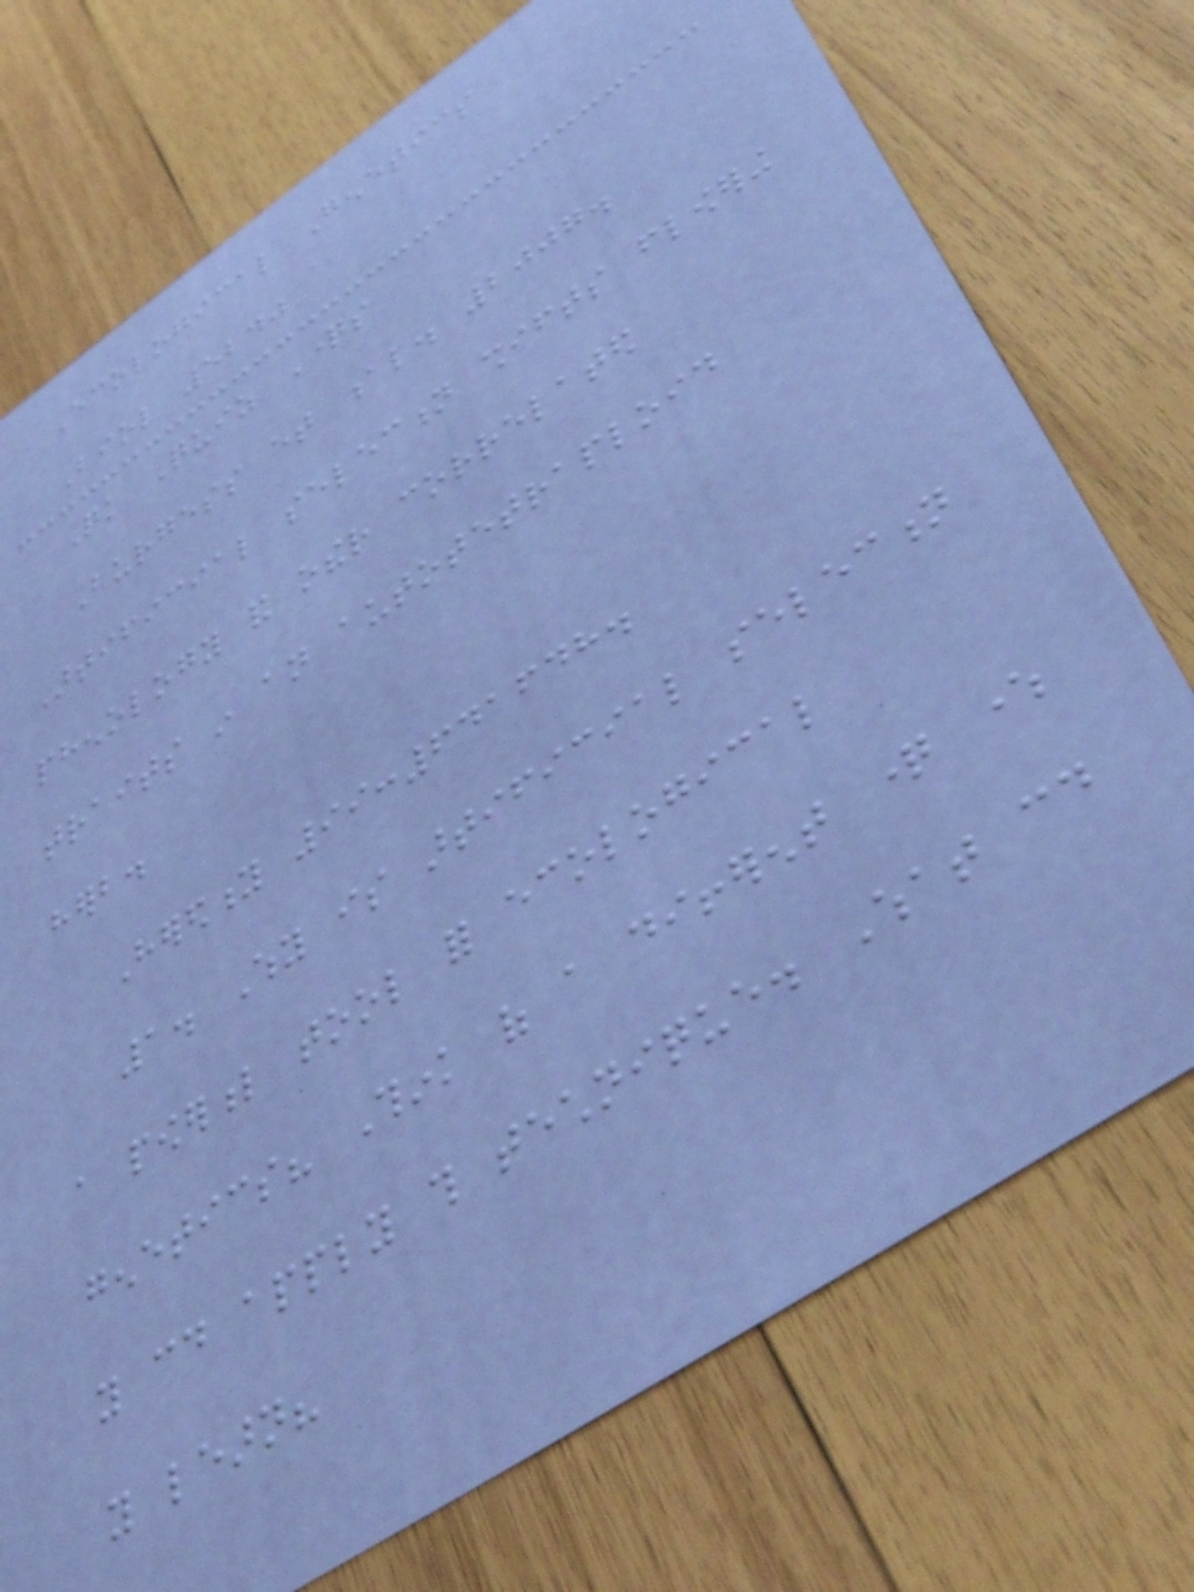Ecological Genetics
Biol 5240
Quick Quiz Questions
Burgess et al. 2007.
Artificial selection shifts flowering
phenology and other correlated
traits in an autotetraploid
herb.
Heredity 99:641648.
1. Why is artificial selection
a powerful tool for ecological
genetics? Think of a different question where
you could apply this technique. What could
you learn?
